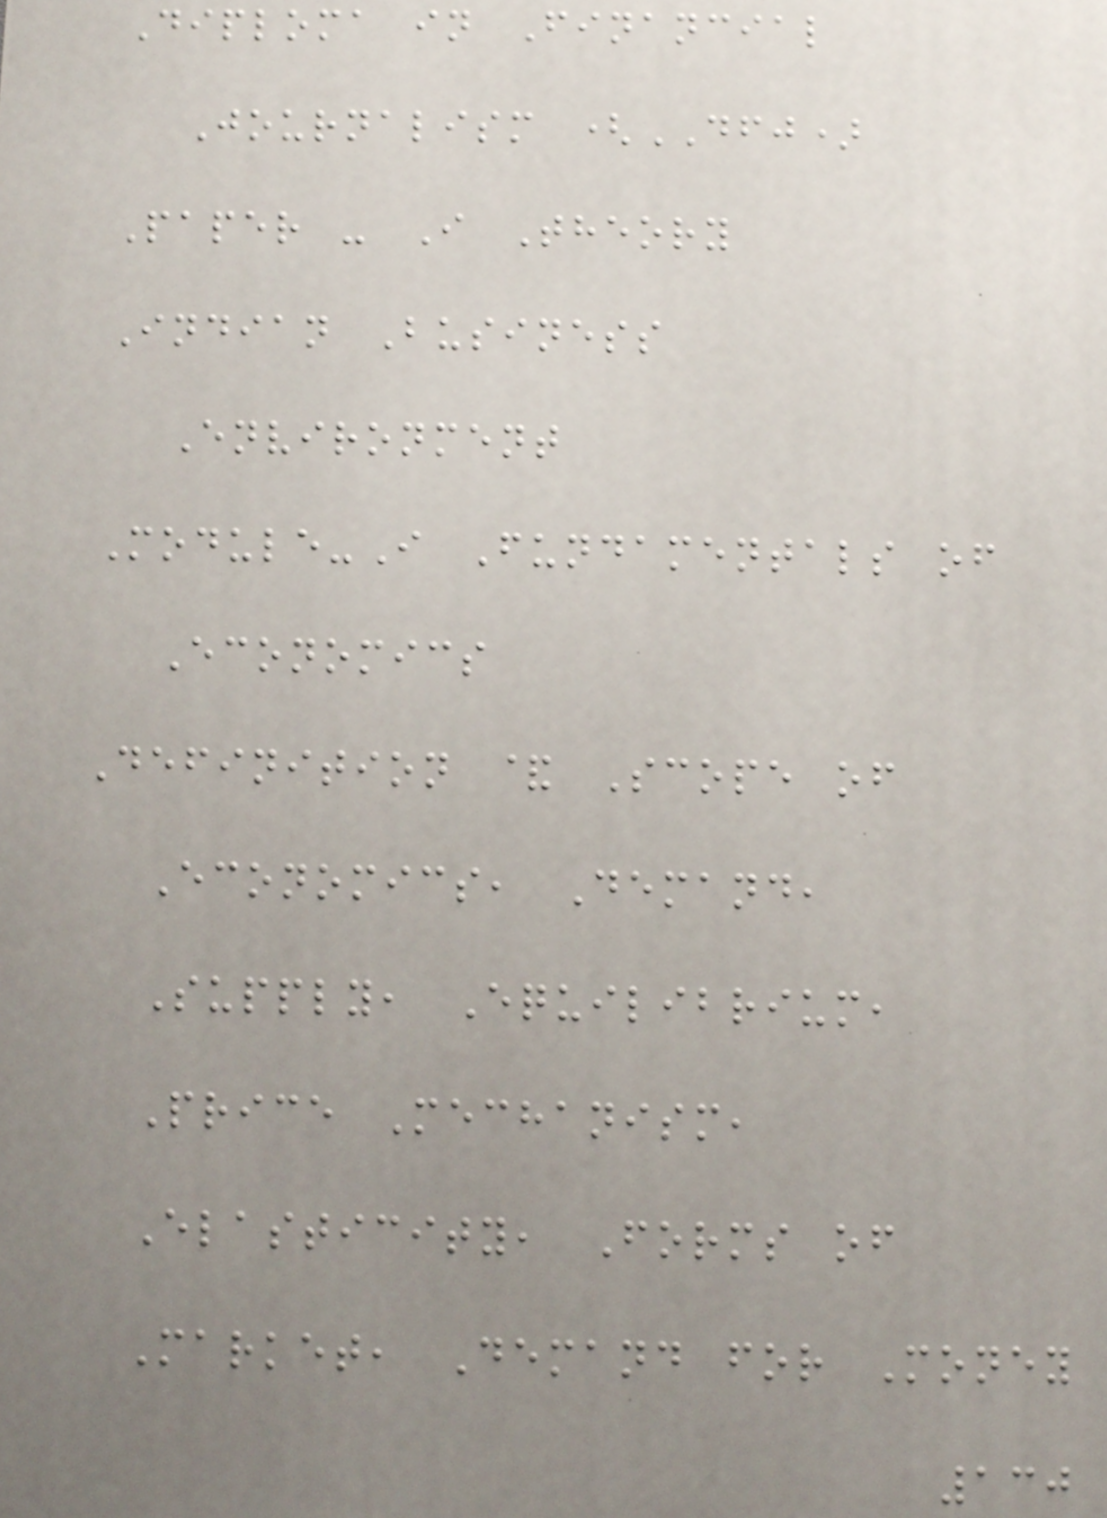Diploma in Financial
Journalism (DFJ)
Paper - I Theory
Indian Business
Environment
Module-I Fundamentals of
Economics
Definition & Scope of
Economics, Demand,
Supply, Equilibrium,
Price Mechanism,
Elasticity, Forms of
Market, Demand for Money
130
